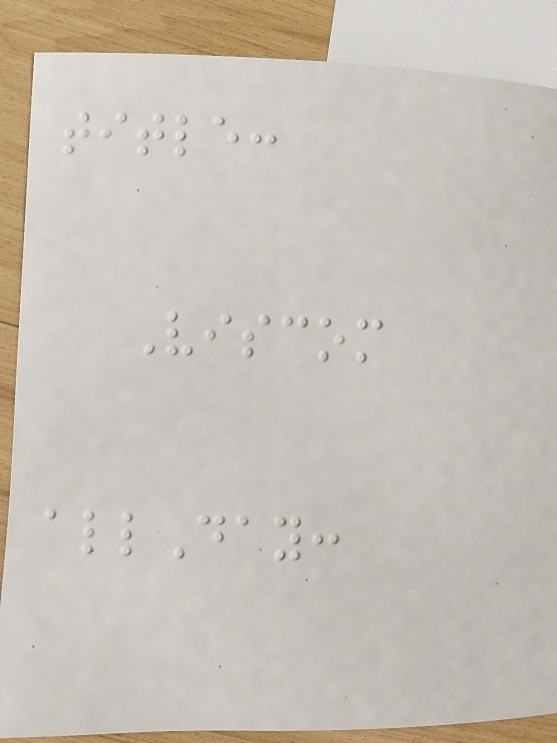title:
Viscom
allDay:
